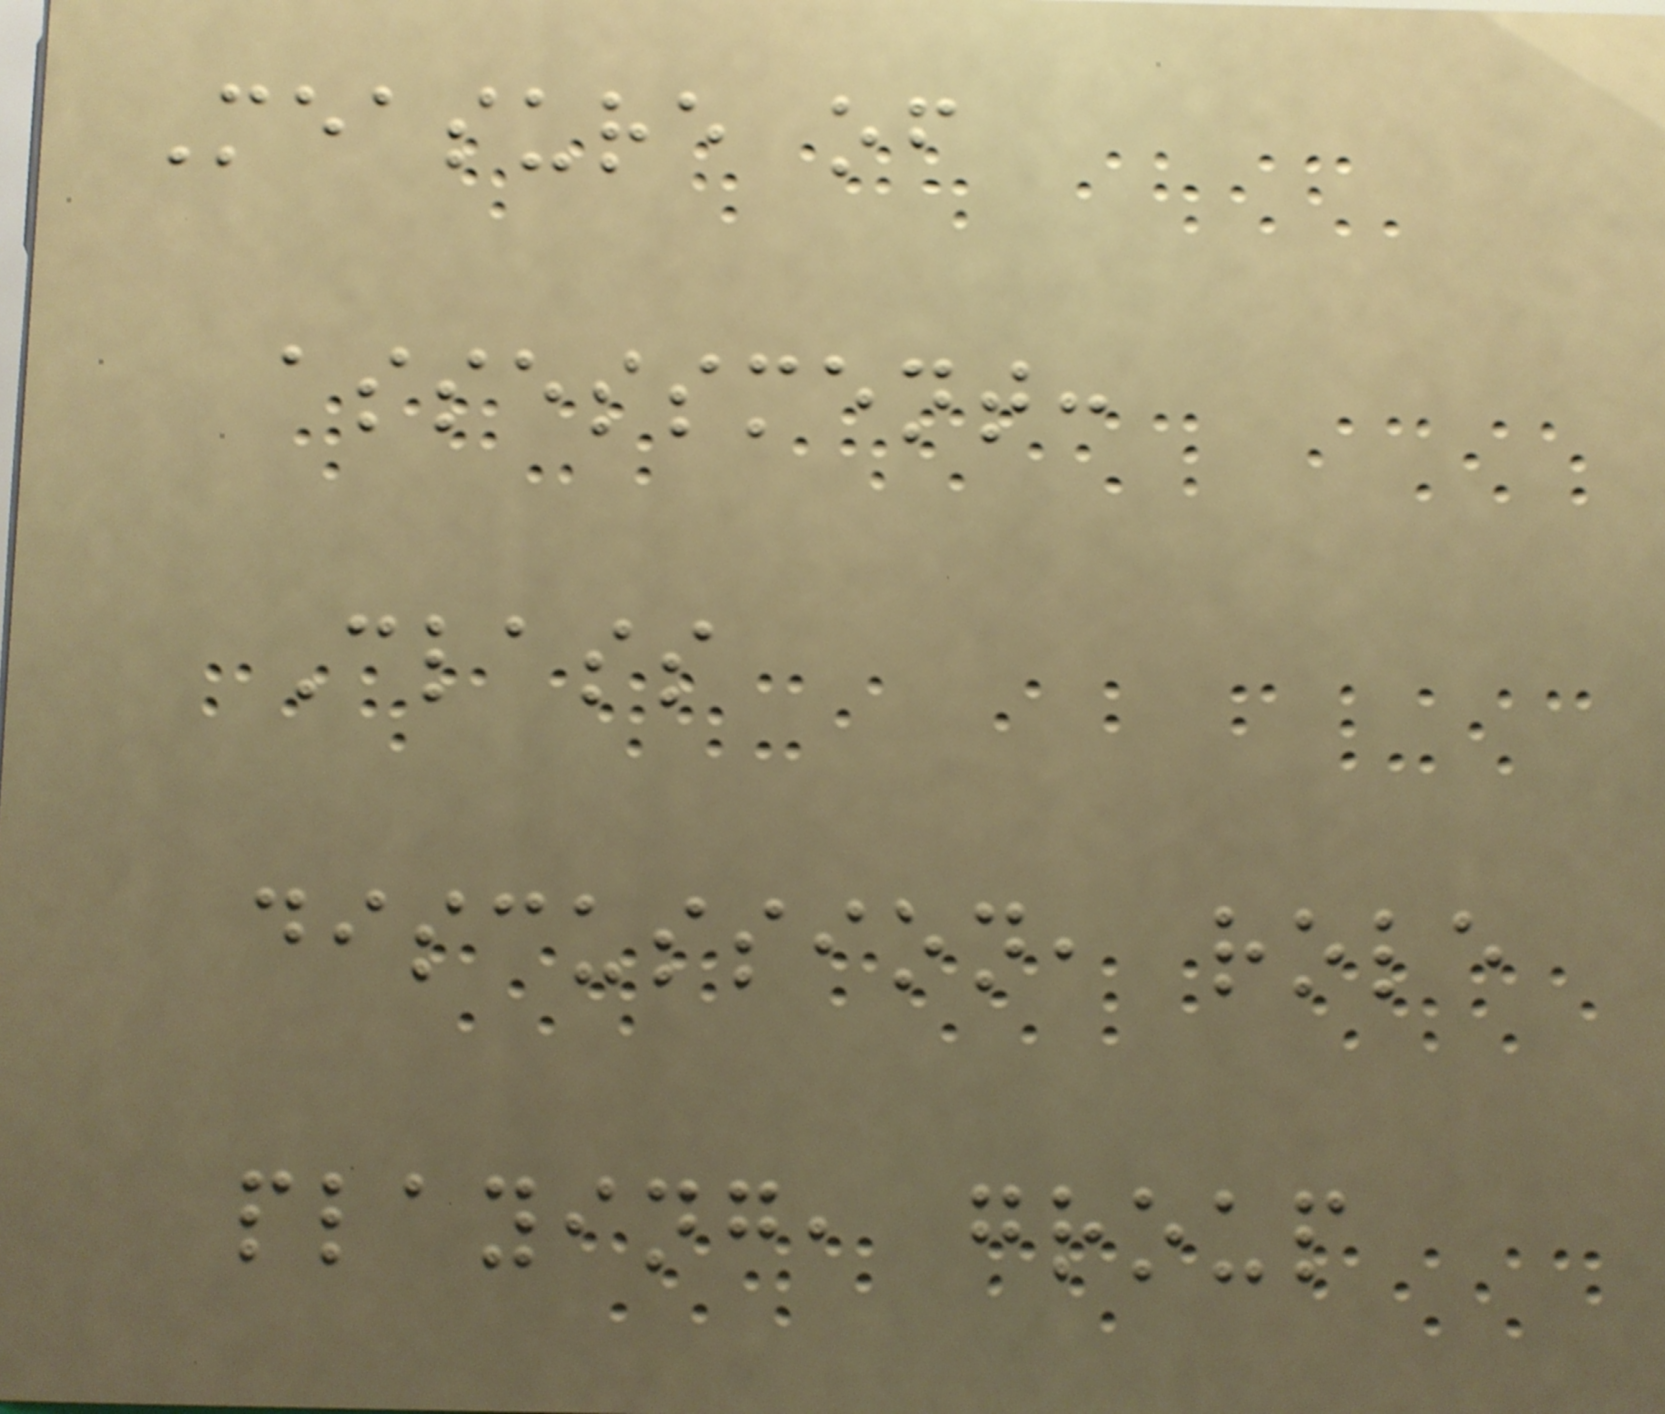Measure of
assessment:
Class
discussion, role
playing, group
